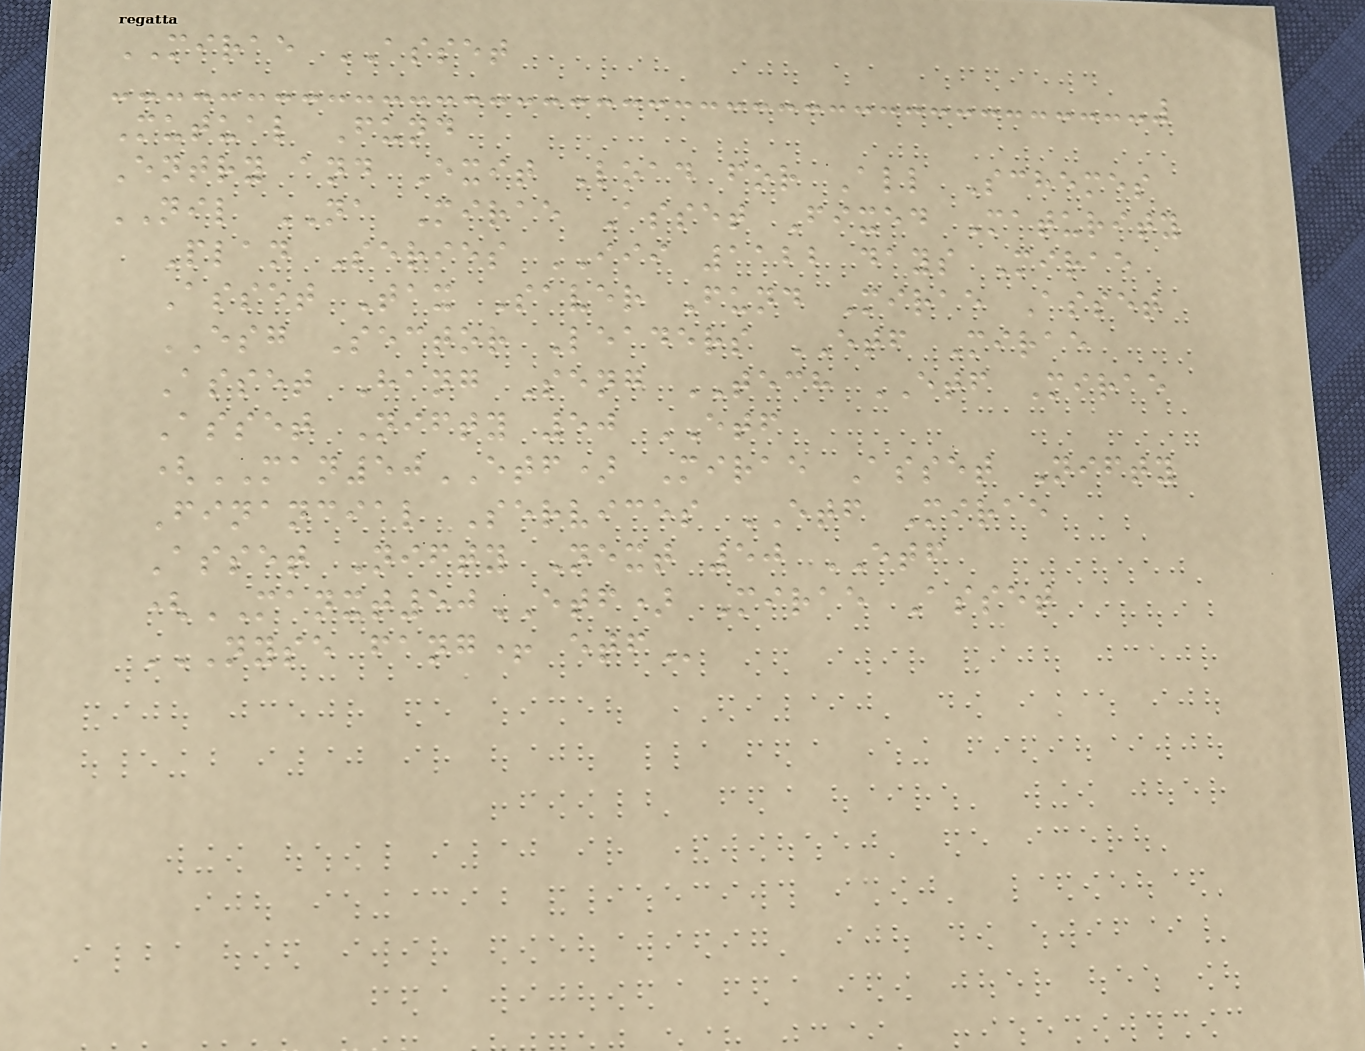MIRAE ASSET
Mutual Fund
Entry and Exit Load for All Schemes
NIL NA Mirae Asset Fixed Maturity
Plan Series III 1122 days Mirae
Asset Tax Saver Fund Mirae Asset
ESG Sector Leaders ETF Mirae
Asset Hang Seng TECH ETF Mirae
Asset Nifty 50 ETF
(MAN50ETF) Mirae Asset Nifty
Financial Services ETF Mirae
Asset Nifty Next 50 ETF
(MANXT50ETF) Mirae Asset
NYSE FANG+ ETF
